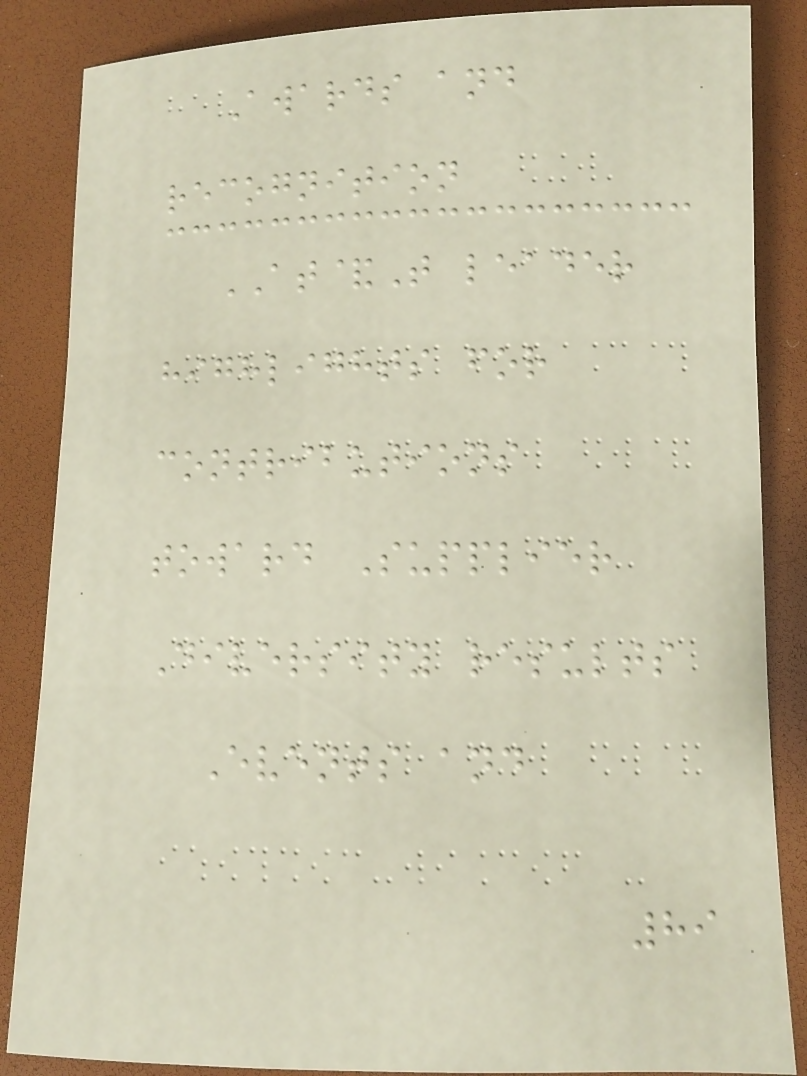Awards and
recognition
AT&T leader
highlights for
contributions
toward Supplier
Diversity results
Events and
89
